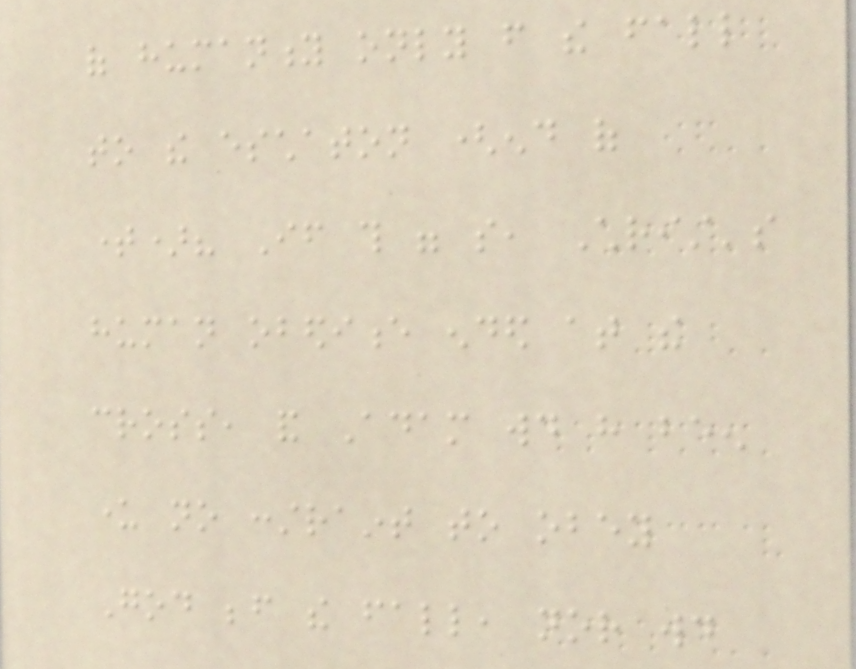of humanity only from the fall
to the eschaton (end of
time)? If this were so, Christ's
human obedience ended at the
cross, and Adam would have been
under no constraint to obey
God before the fall, nor would
